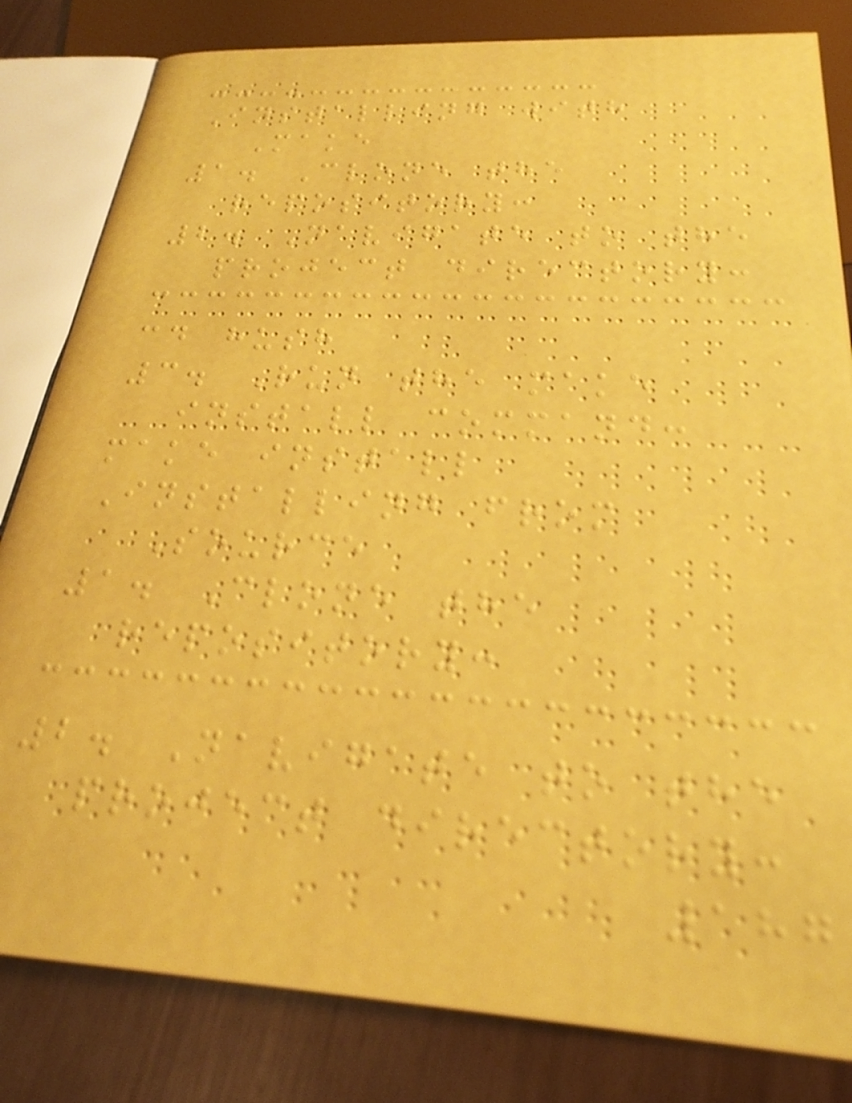Installing with
Make
1. Clone the
repository:
2. Navigate to the
project directory:
cd hush
3. Run the make
install command:
make install
Installing from
Source
1. Clone the
repository:
2. Navigate to the
project directory:
187
